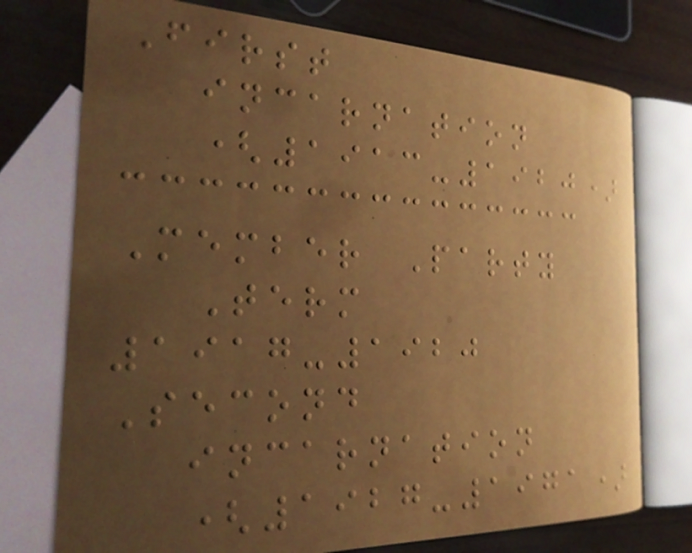First
incarnation
(1913-1920)
Member Party
Term
1917-1920
Second
incarnation
(1927-1971)
